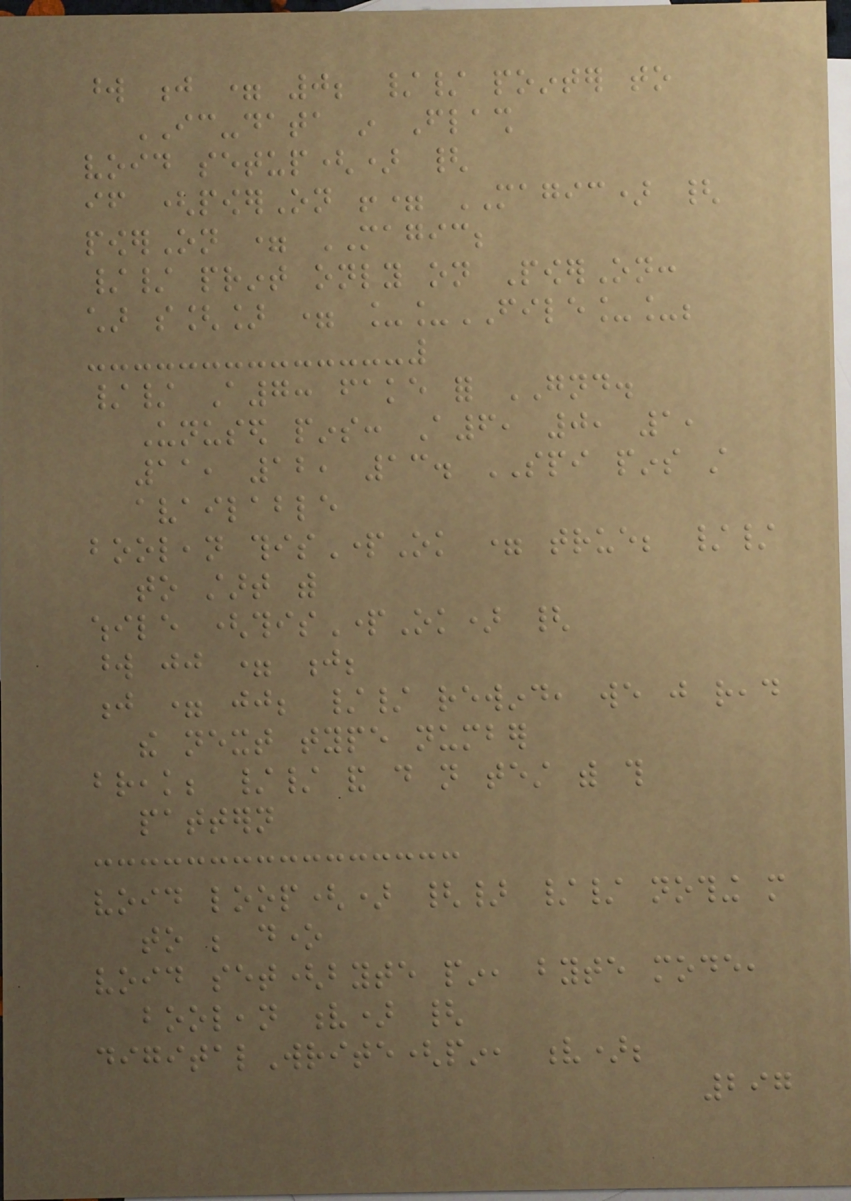word j = 0; // pointer to
IC-data in Flash
void setup() {
if (powerOn != MAGIC) {
powerOn = MAGIC;
// print only on PowerOn:
char s[] = __FILE__;
// A7: fake for GND.
Unused pins: A6, 0, 1,
11, 12, 13. SPI pins still
available
boolean thisPartOk = true; //
to start with
while (thisPartOk) {
word jj = j;
j = jj; // rewind, we just read
the next type number
break; // and do not test with this
pattern
void loop() {} // nothing more
to be done
void set(byte pin, byte mode,
boolean v) {
digitalWrite(pin, v);
297
